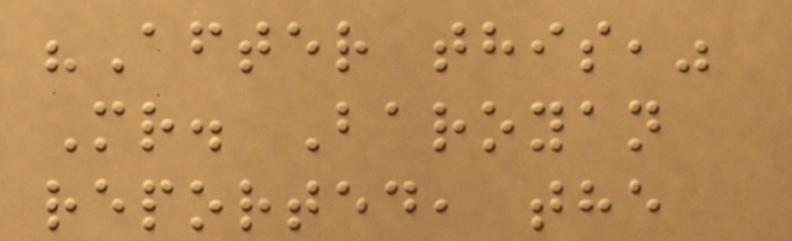"After this,"
Mr. Baroyan
reported, the
